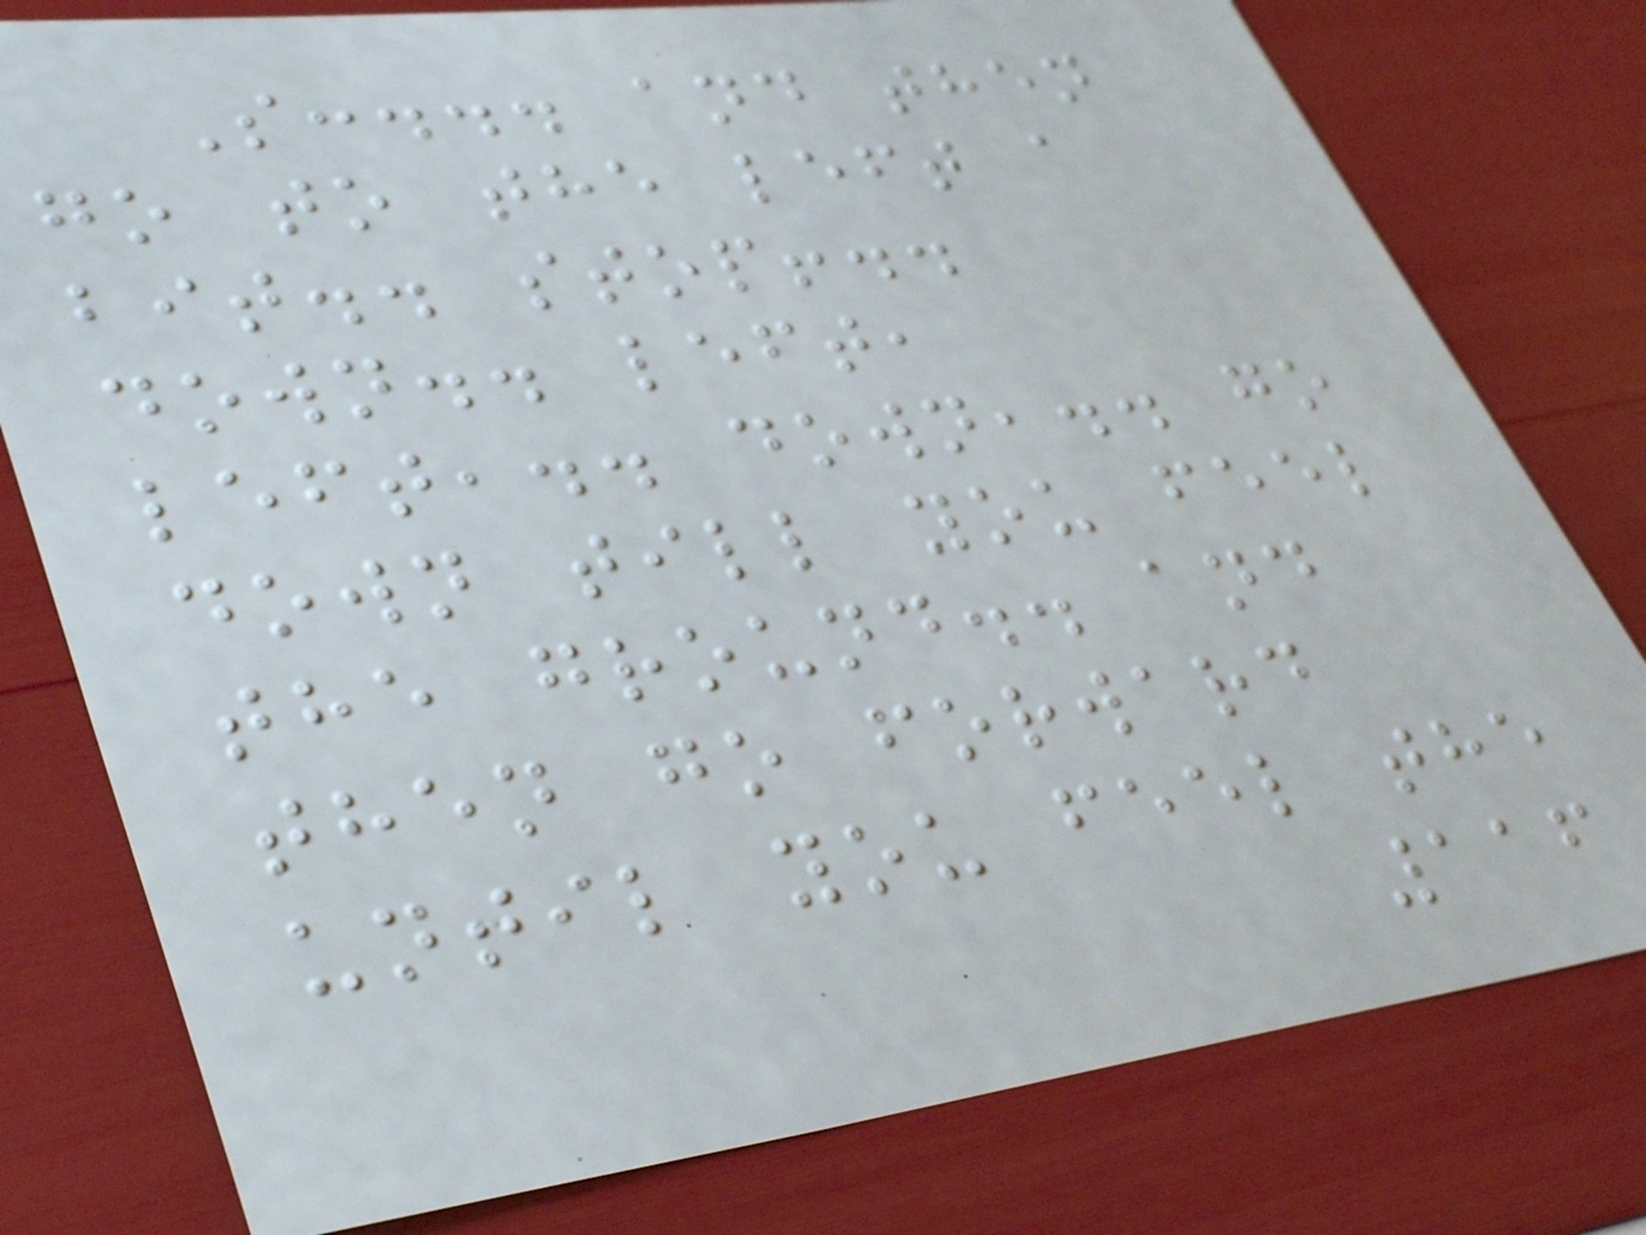S:... and then
go to the left a
bit.. stop!..
down.. left,
left,.. down,.. go
down till you feel
the ground.. and
then go forward
until you feel the
116
